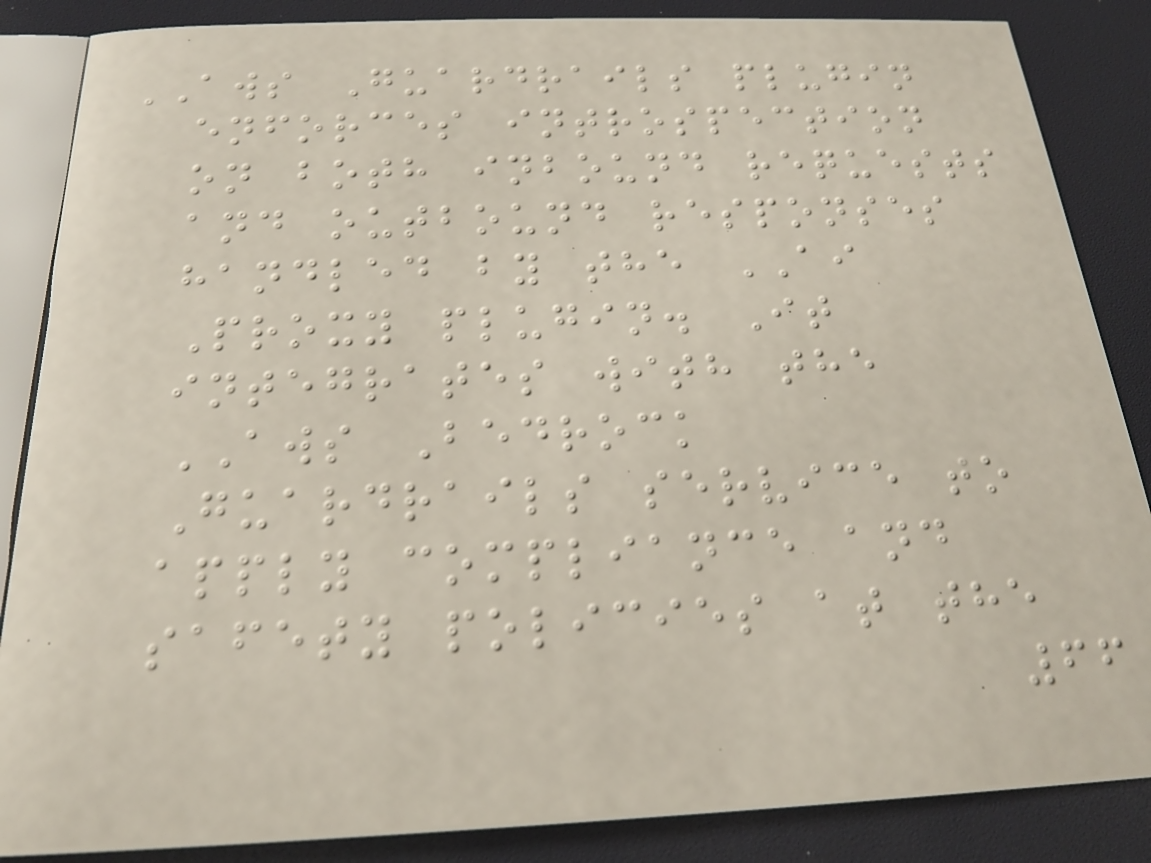AWS Guardrails plugin
enforces introspection
on both inbound requests
and outbound responses
handled by the AI
Proxy plugin. It
integrates with the
AWS Bedrock
Guardrails service to
apply compliance and
safety policies at the
66
